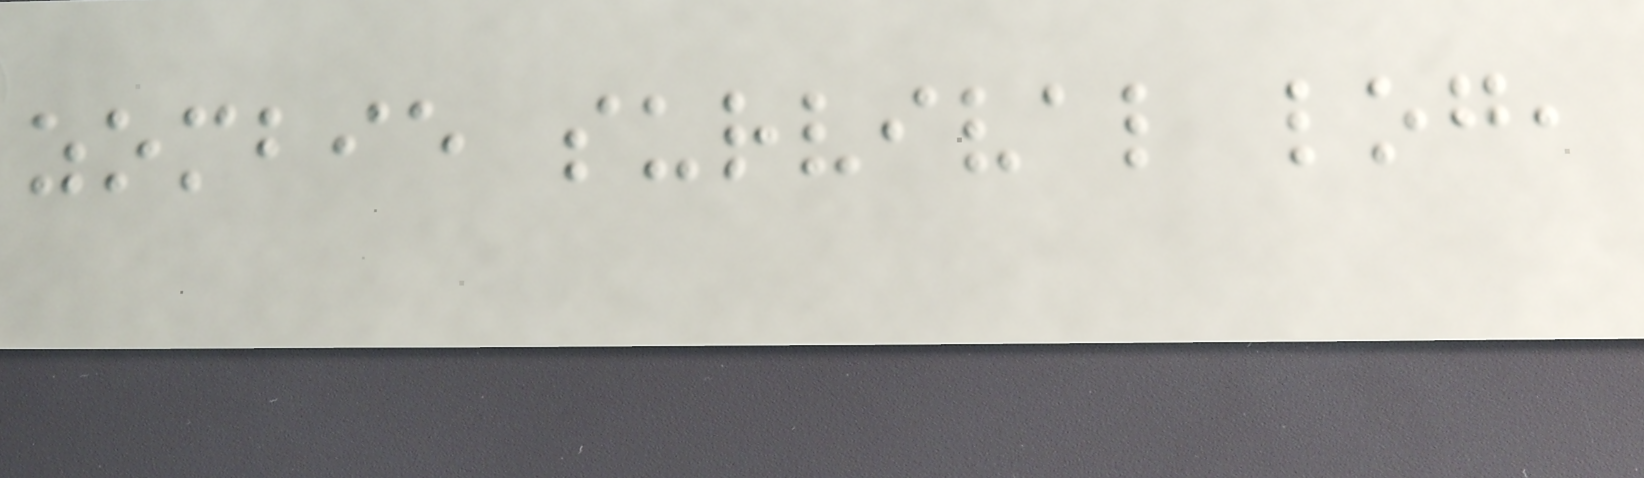zombie survival log,
